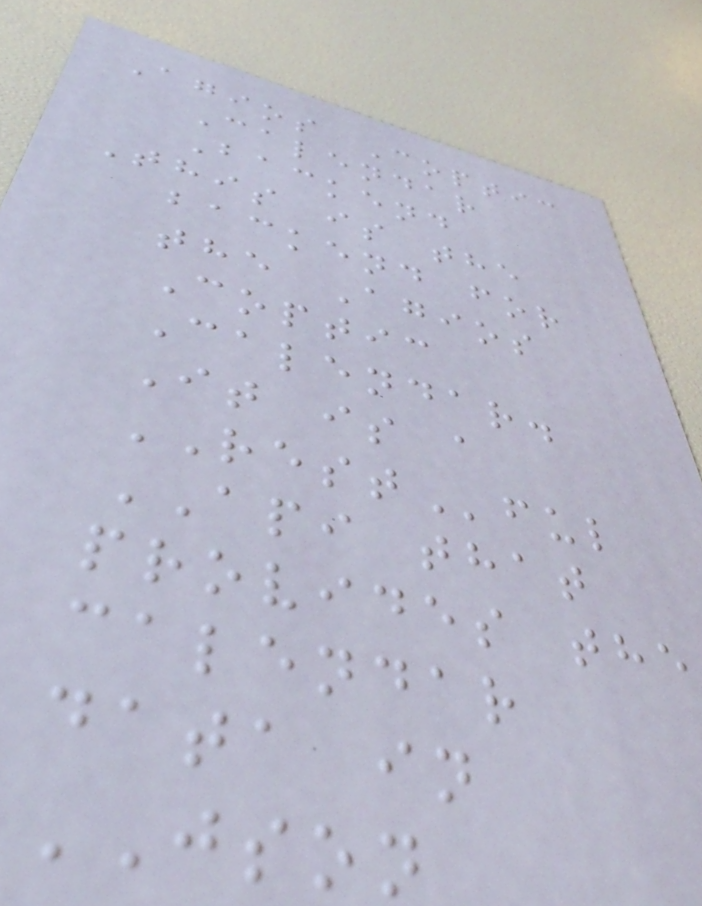Agios Coptic
Calendar
Backend
This is the
backend for
the Agios
Coptic
Calendar.
It is a
RESTful
API that
provides the
calendar
data in
JSON
